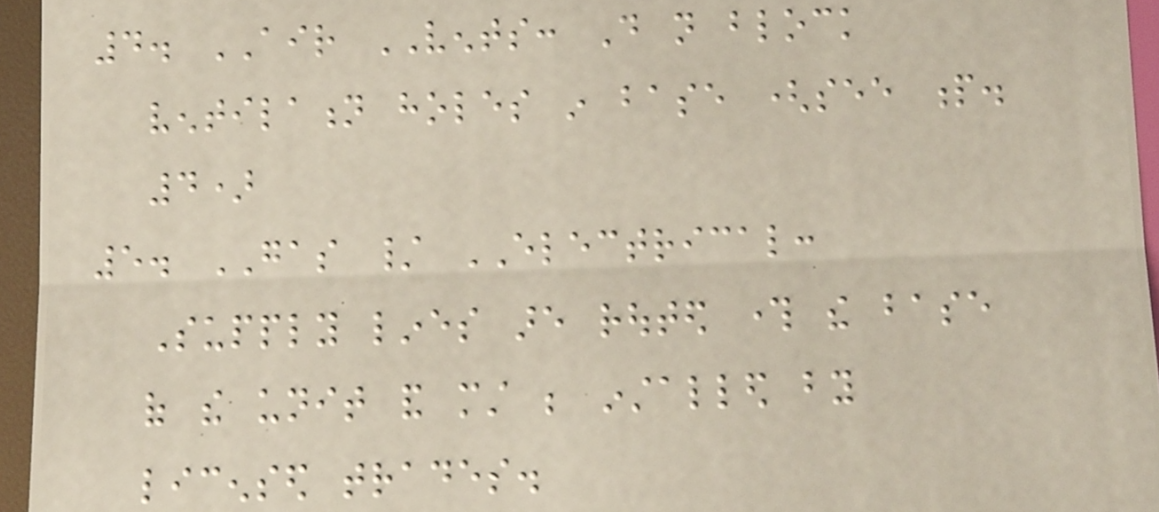4. AIR VENTS: Do not block
ventilation holes in base (see p.
4)
5. GAS / ELECTRICAL:
Supply lines are routed through the base
of the unit and must be installed by
licensed trades.
